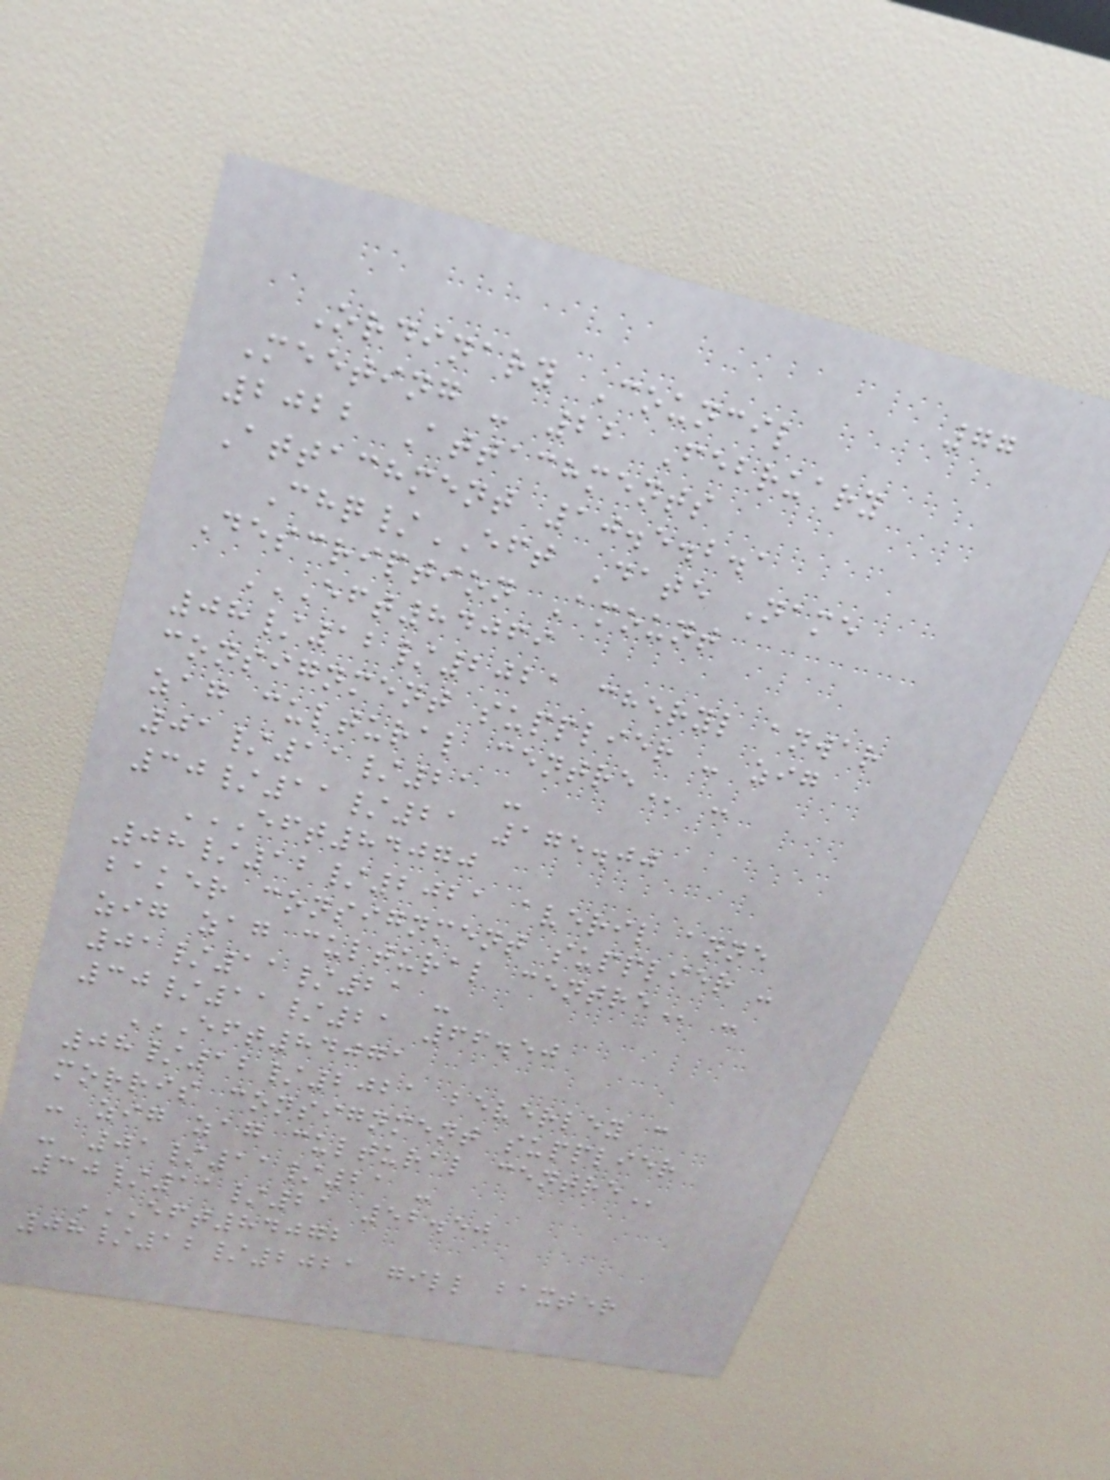77
Ordinary Council
Meeting - 22 February
2022 Attachments
Attachment 10.5.2.1
Chq/EFT Date Name
Description Amount
EFT84069
08/12/2021 CHERYL ANWAR
CONSIGNMENT SUPPLIER - ZIG
ZAG CULTURAL CENTRE -
01/11/21 -
30/11/21 175.00
EFT84070
08/12/2021 AVERIL ANNE
BAKER CONSIGNMENT SUPPLIER -
ZIG ZAG CULTURAL CENTRE -
01/11/21 -
30/11/21 66.50
EFT84071
08/12/2021 BEVERLEY C
MORRIS CONSIGNMENT SUPPLIER
- ZIG ZAG CULTURAL CENTRE
- 01/11/21 -
30/11/21 52.50
EFT84072
08/12/2021 GILL BAXTER
